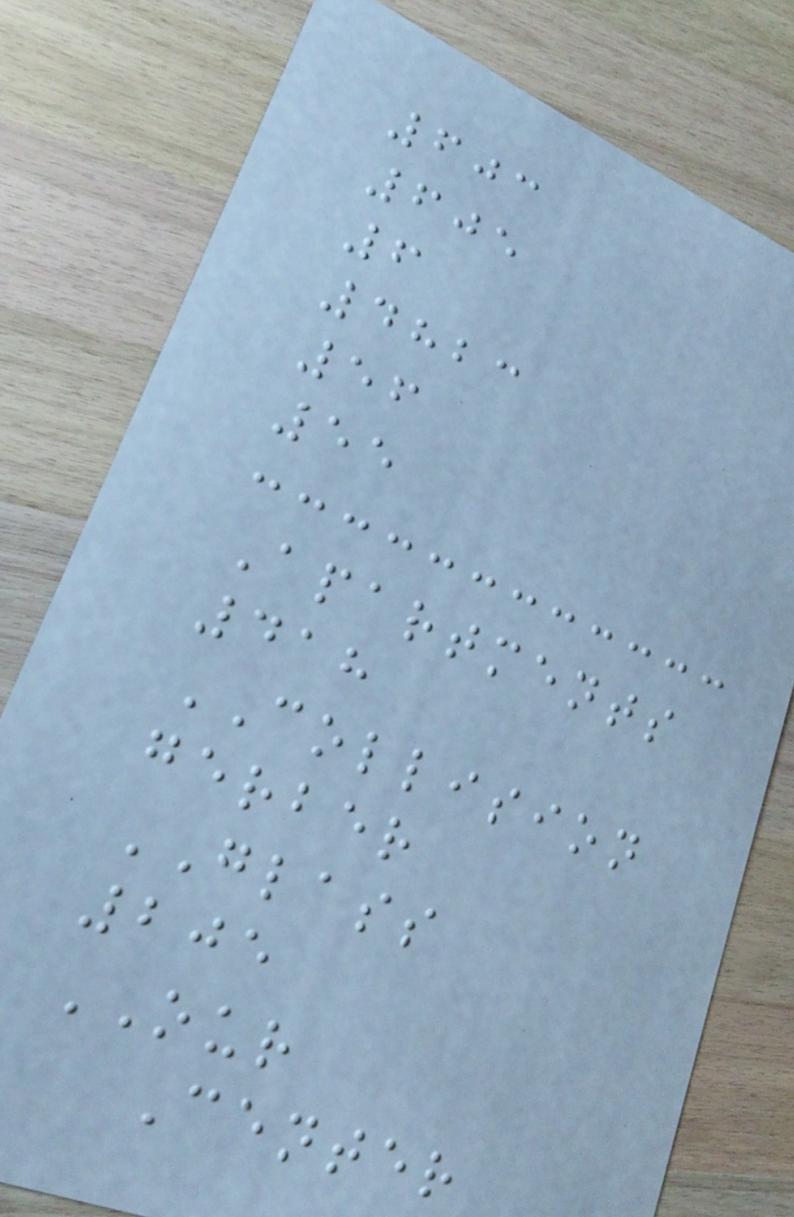603
605
6
4823
56
55
Apartments
418
COLLISION
gerber
GLASS
205
OUR
Center
